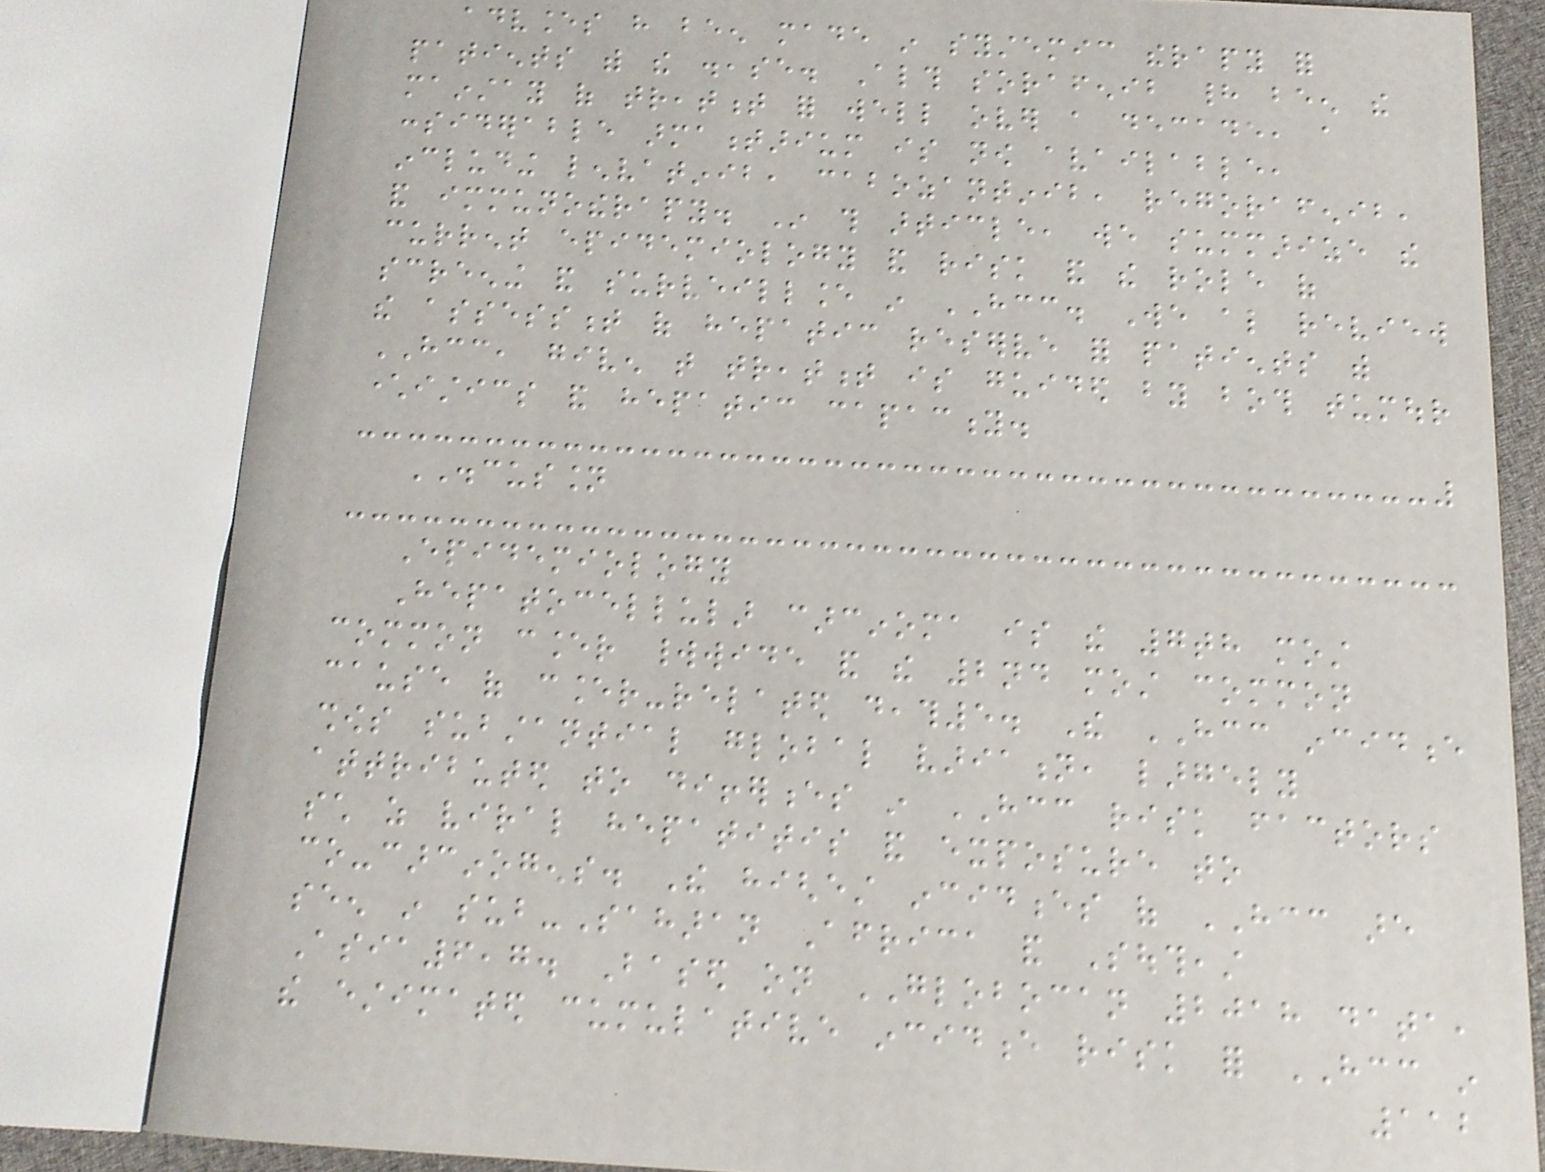advances have been made in systemic therapy for
patients with the disease. Although sorafenib had been the
mainstay of treatment for well over a decade, a
considerable armamentarium is now available,
including lenvatinib, cabozantinib, regorafenib,
and immunotherapy. In this article, we summarize the
current epidemiology and risk and the role of
screening and surveillance in HCC. We also review
the assessment of hepatic reserve for patients with
HCC, given that treatment is guided by both tumour
characteristics and hepatic capacity.
DISCUSSION
Epidemiology
Hepatocellular carcinoma is the 7th most
common cancer worldwide and the 2nd most common
cause of cancer-related death5. The HCC incidence
shows substantial global variation, largely
attributed to differences in HCC risk factors
such as viral hepatitis and exposure to
co-carcinogens. The highest incidences of HCC are
seen in sub-Saharan Africa and Southeast
Asia6,7. Based on GLOBOCAN 2018 data,
the estimated cumulative incidence risk for HCC in
112
